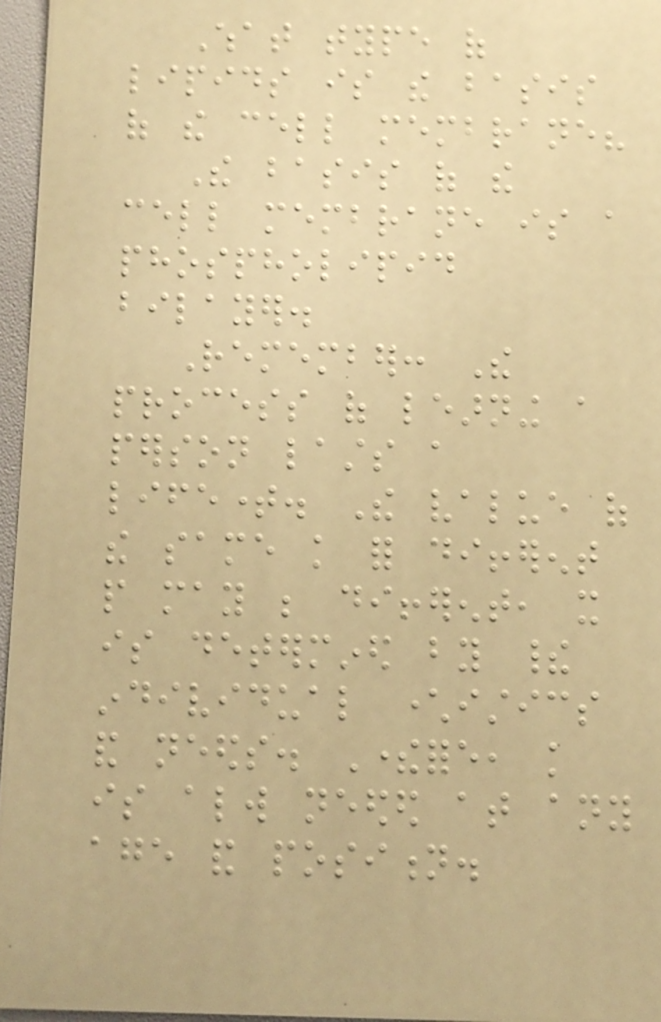What type of
lipids is the basis
of the cell membrane?
The basis of the
cell membrane is a
phospholipid
bilayer.
Remember: The
process of learning a
person lasts a
lifetime. The value of
the same knowledge for different
people may be different, it
is determined by their
individual characteristics
and needs. Therefore, knowledge
is always needed at any
age and position.
